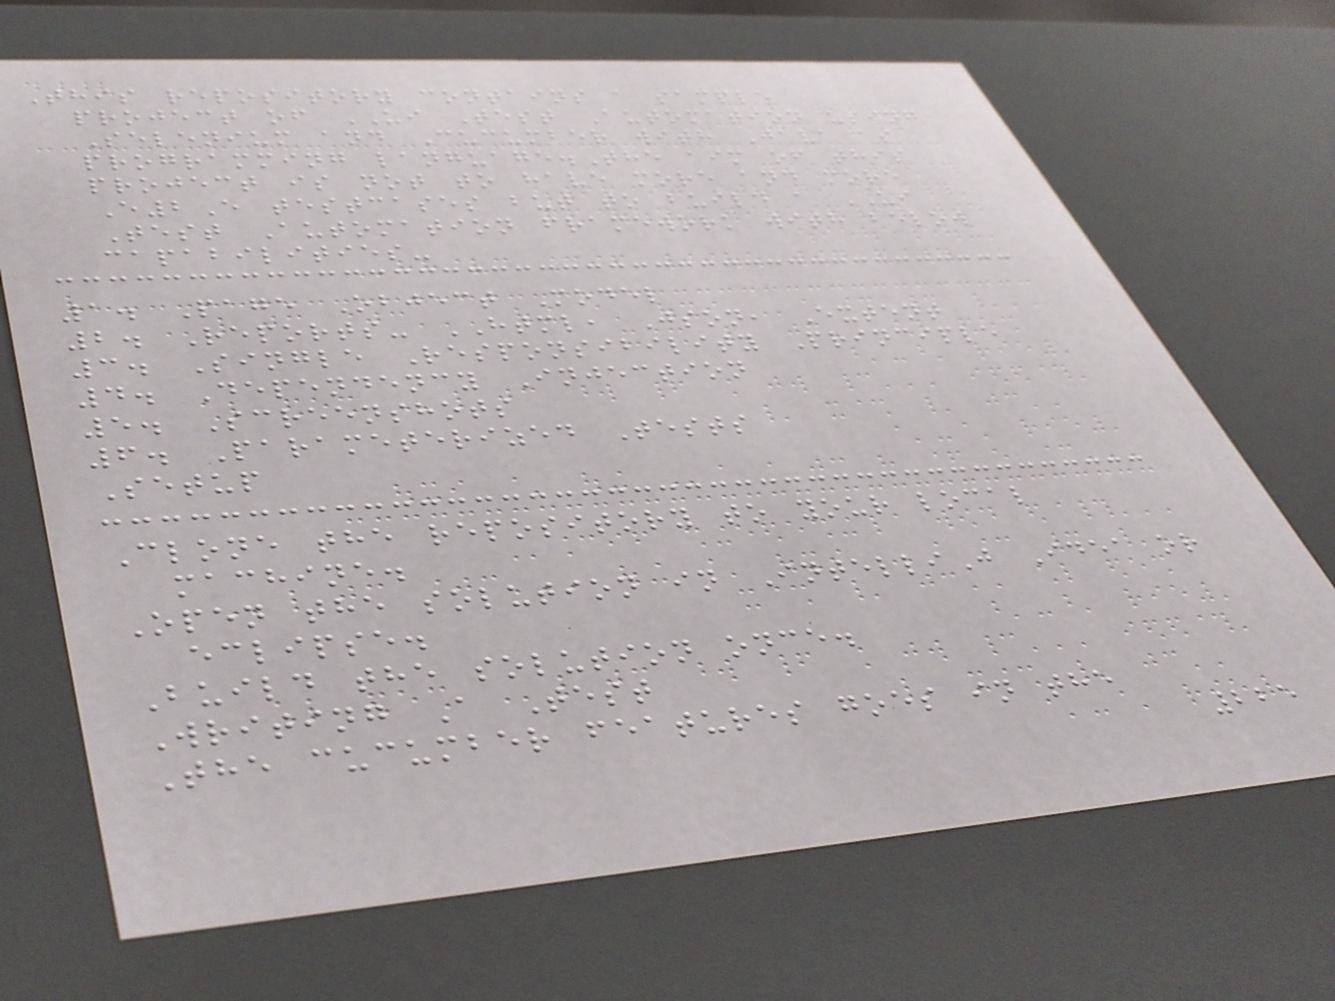This repository contains a sample
project of UI Test Automation using
Selenium and Cucumber with Java as
programming language.The aim of this
project is not to have more and more
E2E testcases but to build a UI
Test Automation framework with below
capabilities-
1. Page Object Model
2. Reports- HTML, Json, Extent
3. Single Responsibility Principle
4. Dependency Injection
5. Screenshots
6. Parameterized Tests
Setup
Clone the repository to your local
machine.
Open the solution in IntelliJ Idea or
eclipse.
Build the solution once.
Writing A Test
The cucumber features goes in the
225
